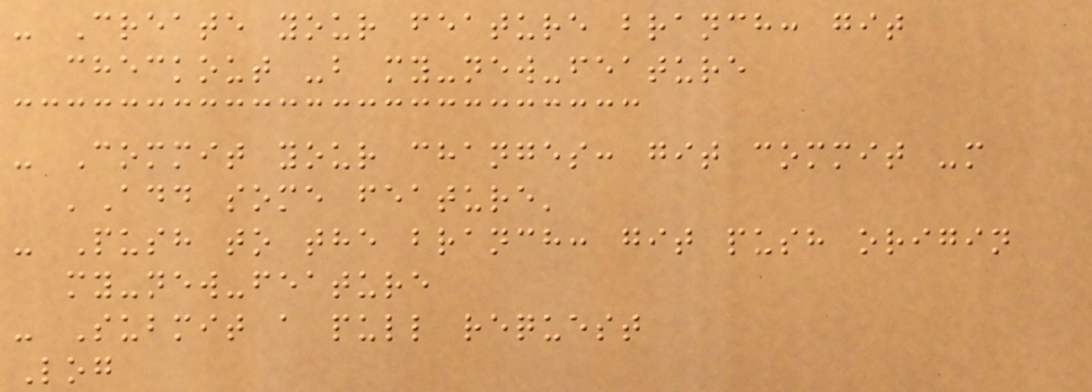- Create your feature branch: git
checkout -b my-new-feature
- Commit your changes: git commit -m
'Add some feature'
- Push to the branch: git push origin
my-new-feature
- Submit a pull request
Log
